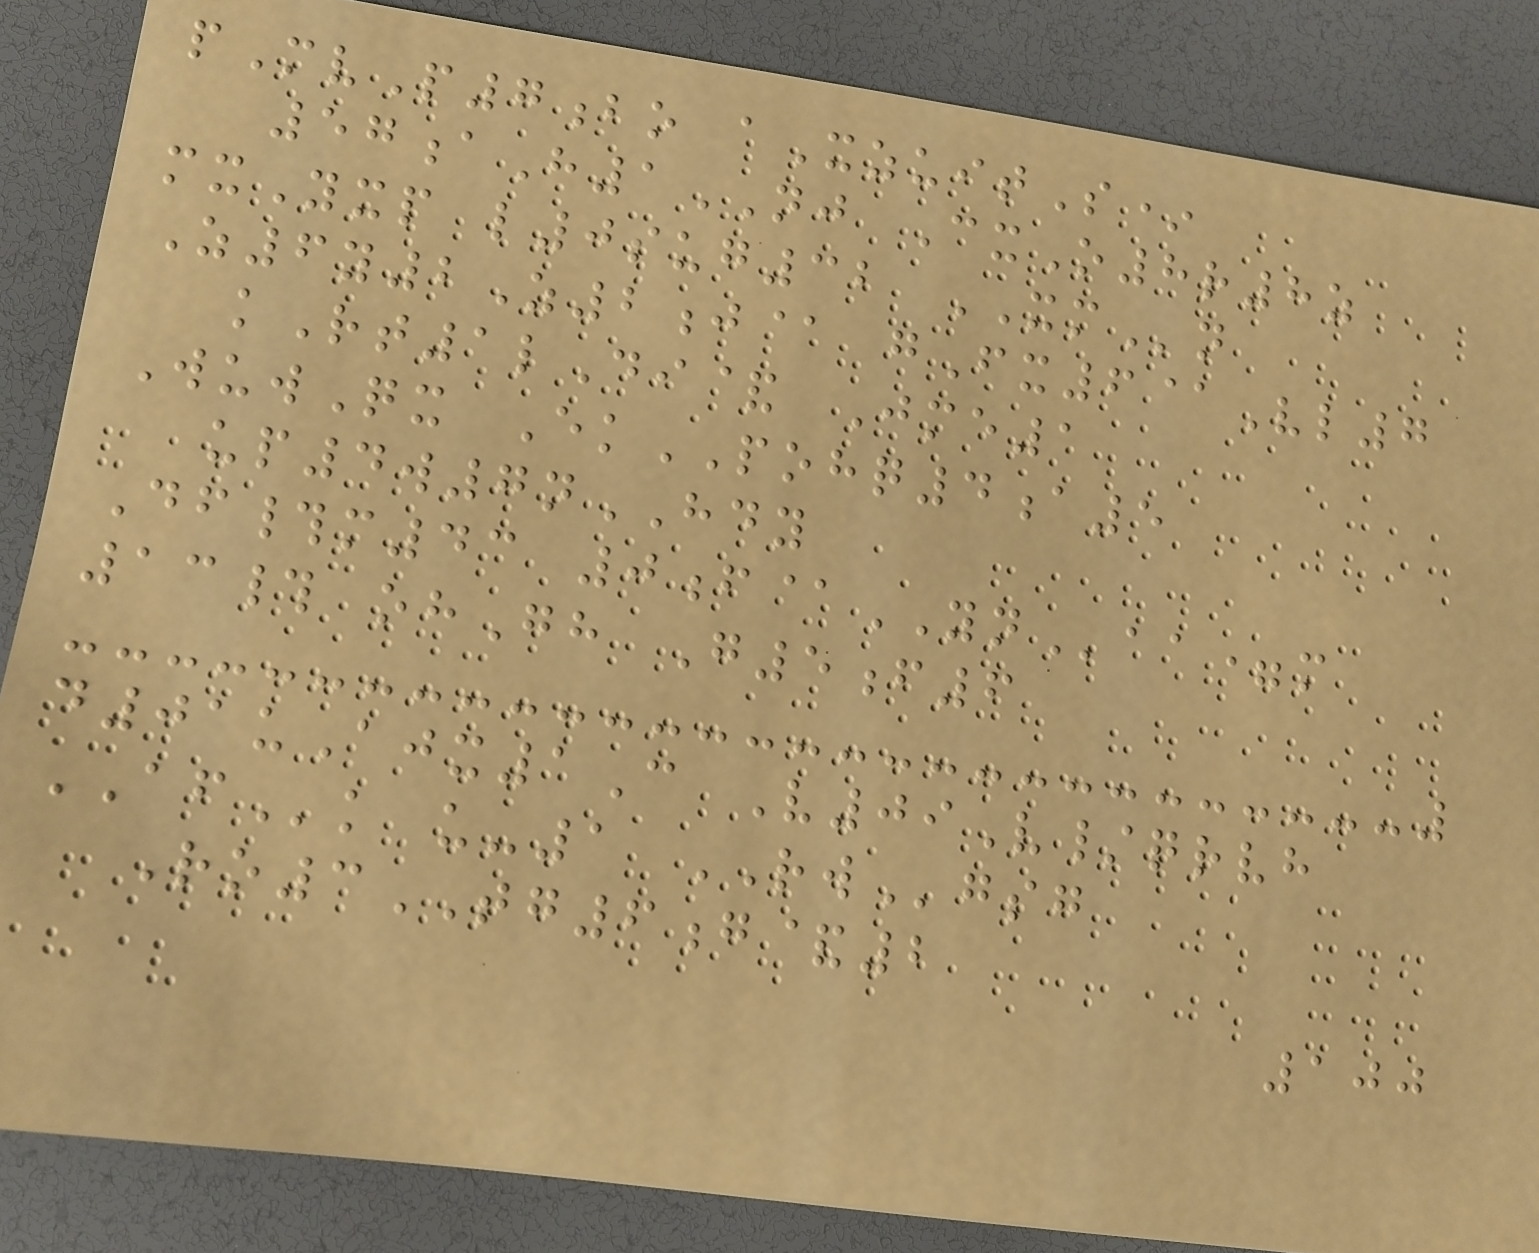pMvP7bo aXzuitS*
57aH1NJ CxO8r8z
mxYxp l0sug32 XMn
Z6y2Z2j@ gFx6@Vl7
kRt1lDi& Jme1
WuwQx EkPOHQ4a5
up4w7nHDY
Df#m43 0f@YNaa=m
13# ohGh G5f6
d01uAjx1C V09V/qrvh
AFk u-1 RWgsg
Ro3TG6g&2
100
